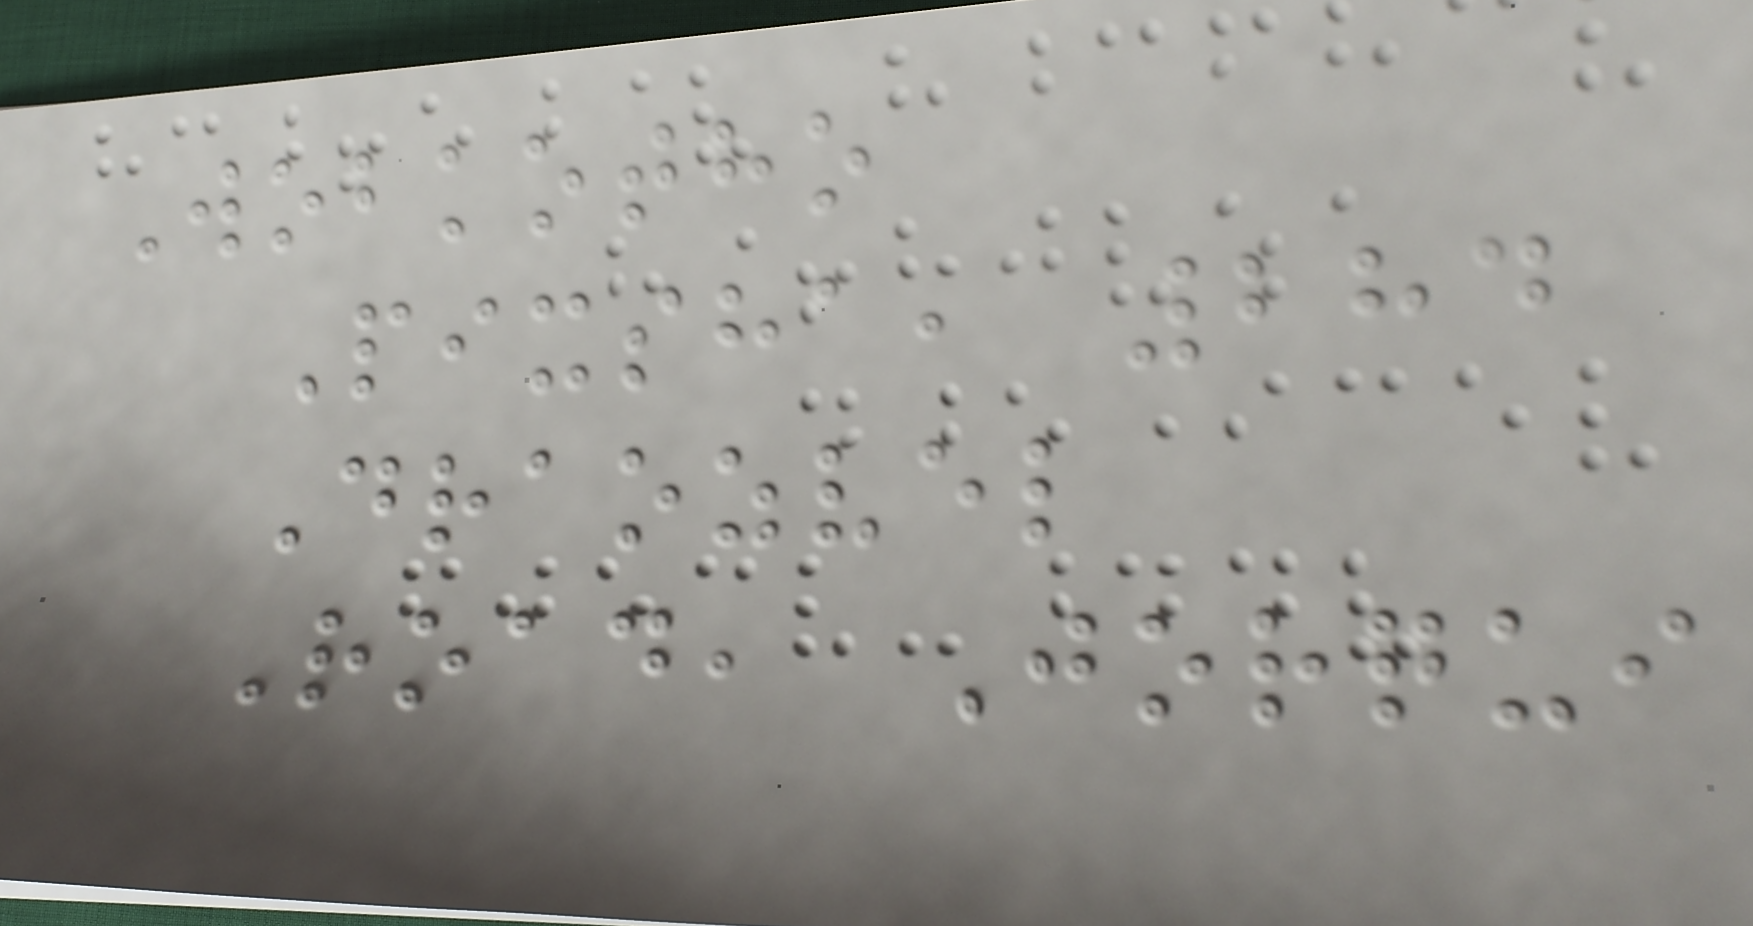Wobkotho
Pixsha, 284
Draozvel
Road, Jorqui
